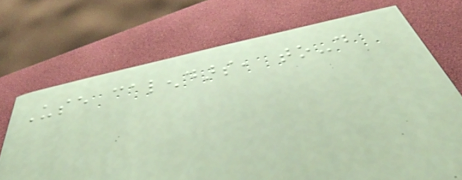Use calendars, to-do
